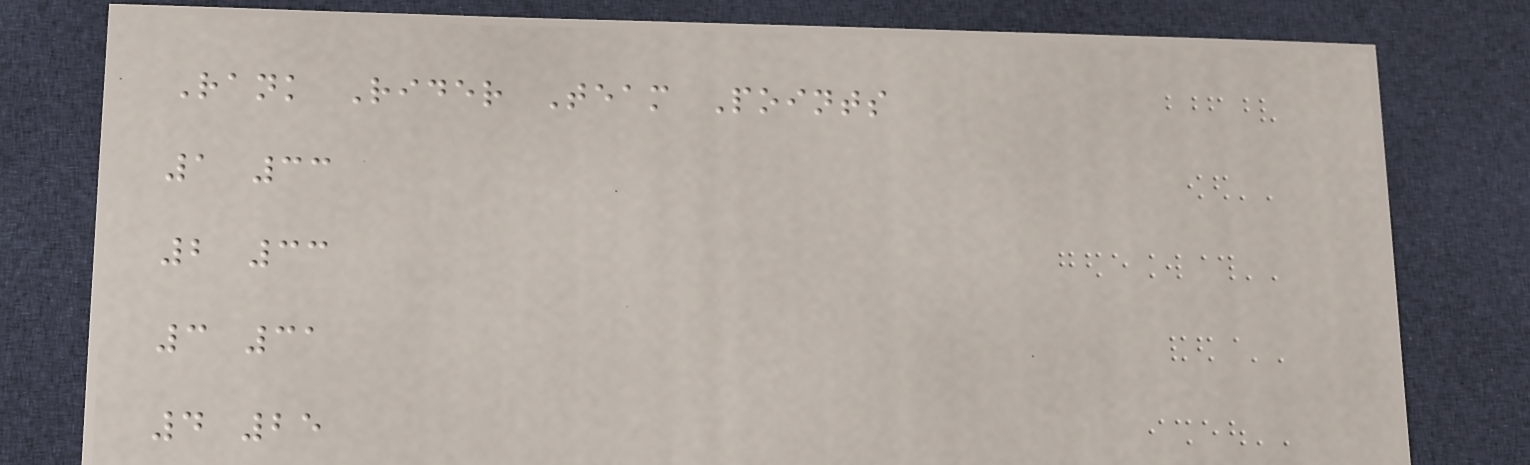Rank Rider Team Points
1 33
2 33
3 31
4 25
